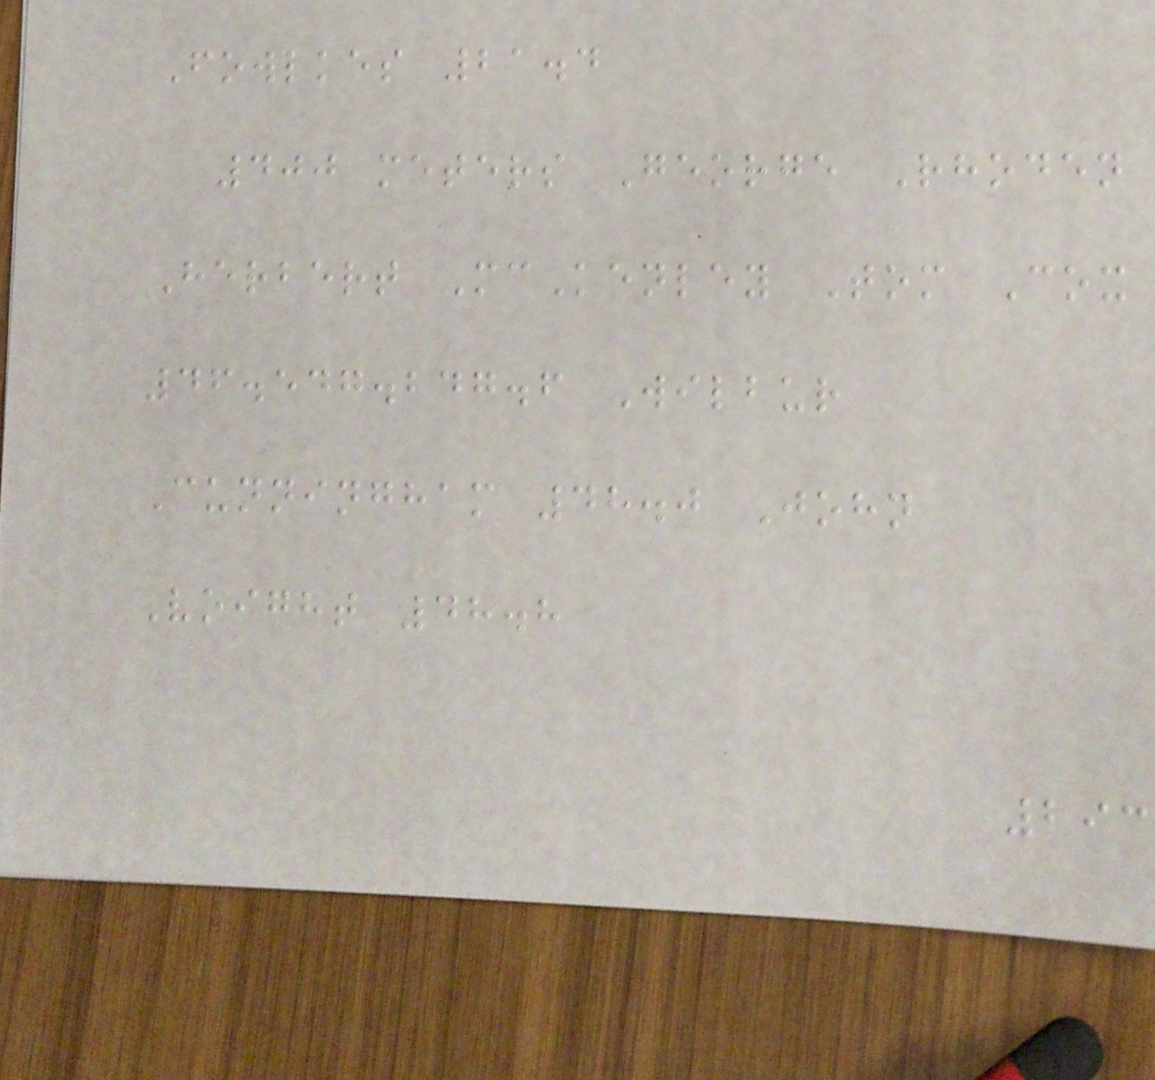Fowlkes 21.4
400 meters George Rhoden
Herbert McKenley Tom Cox
46.547.247.6 Wilbur
Cunningham 48.0 John
Voight 48.8
293
